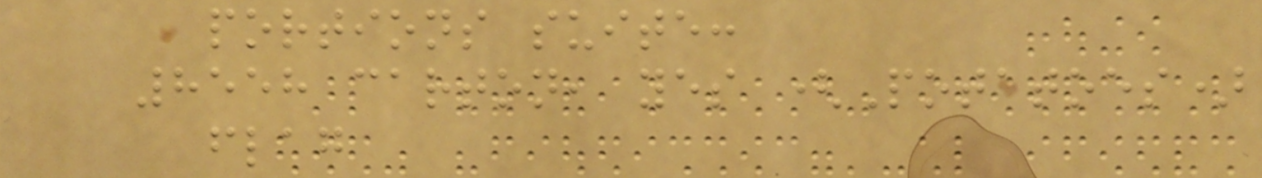portions suite:
8558 carton, yes (Potatoes)
flag
